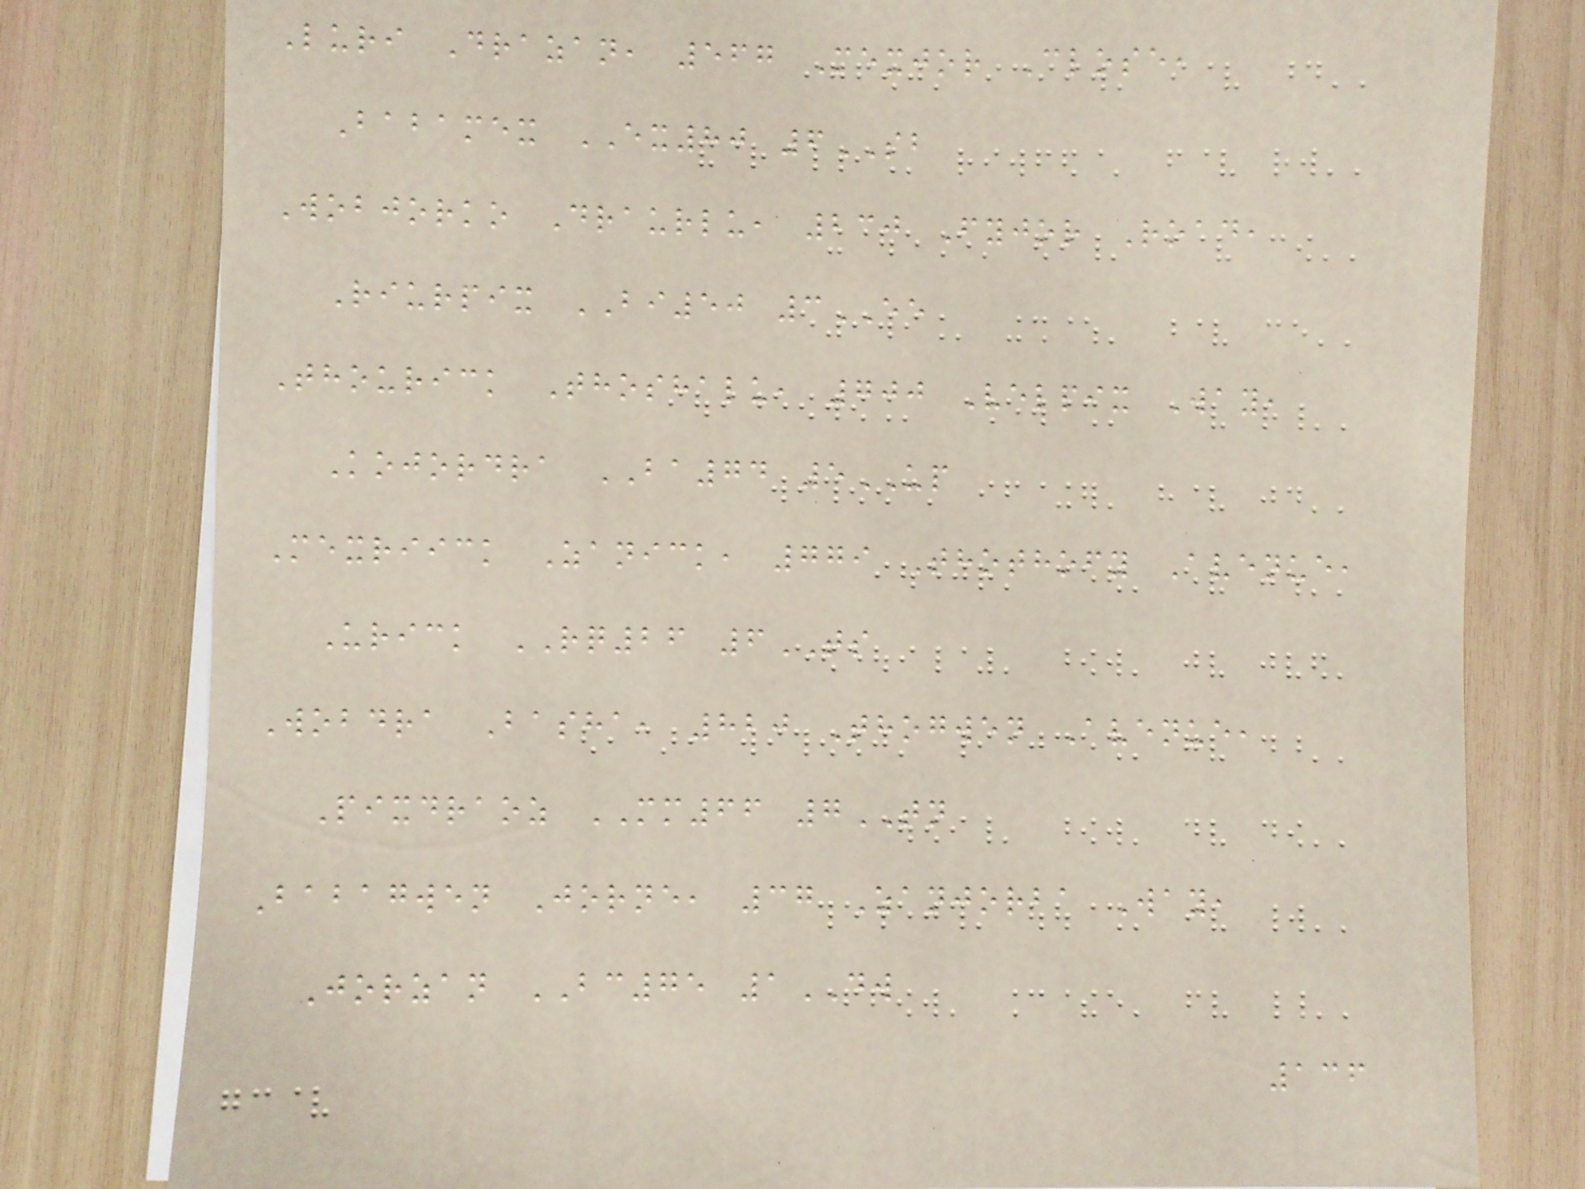Luri Drazan, 567 Mexjor Close,
Babamex EX80 6SB
Wobjorko Draurlu, 230 Fyjor Road,
Riurpix BI50 3EE
Thourick Thoshalu, 700 Velpix Way,
Kojordra BA74 5UP
Mexriick Zanick, 779 Thothofy Avenue,
Urick RQ26 6TS
Wobdra Basha, 820 Thogwen Avenue,
Pixdraoz MM66 7TN
Babagwen Jorne, 37 Zanjorba Way,
Jorzan BC75 1DW
136
